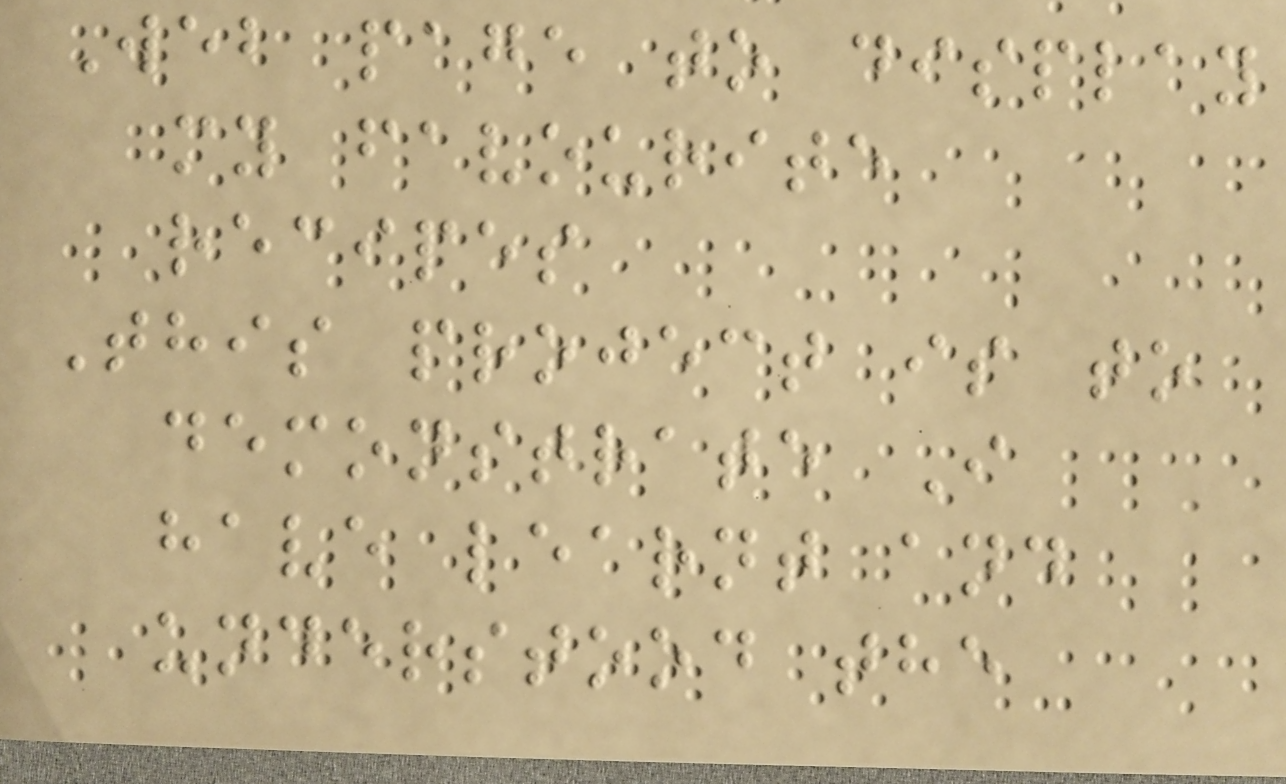Web page to display
my favourite
recipes
This project is to
demonstrate I
have learnt and
understood the
